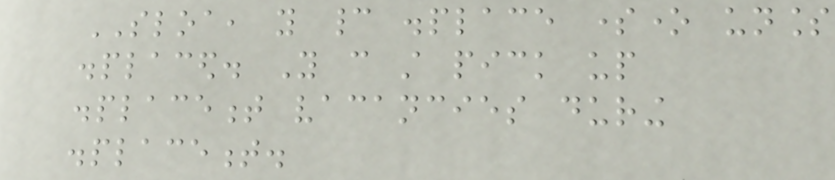SLOA, you cannot displace someone unless
displaced. You can still pick up
displacement vacancies during
displacement.
